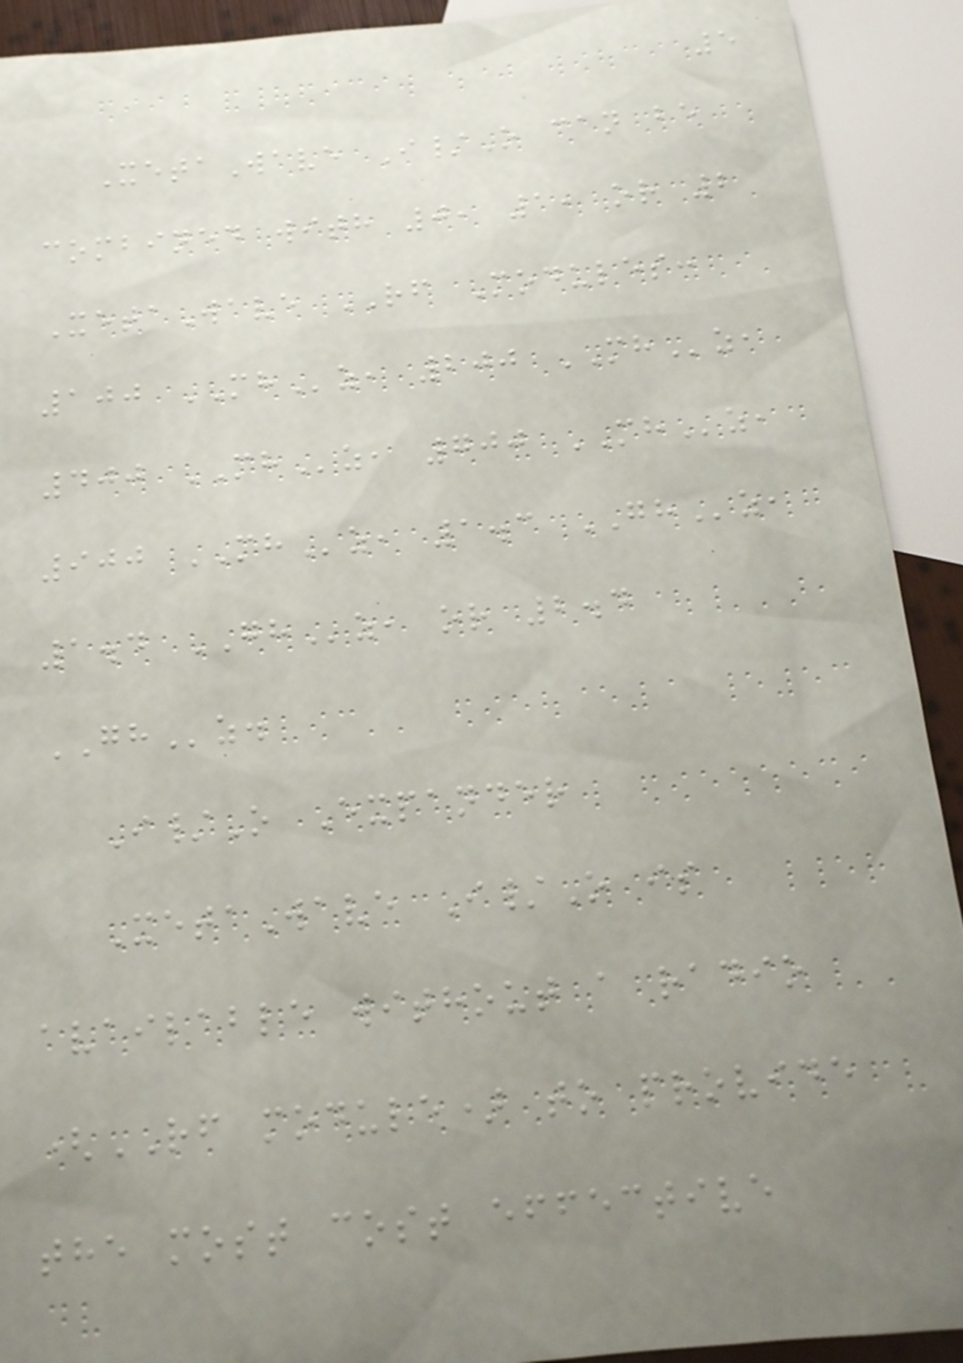5
XetaWave I/O can be
combined with 0, 1, or 2
XetaWave RF Modules:
100 MHz, 200 MHz,
400 MHz, 700 MHz,
900 MHz, 1.3 GHz,
1.4 GHz, or 2.4
GHz.
I/O Expander
XetaWave I/O is
available without a radio
(RF module) to provide
the most cost effective
